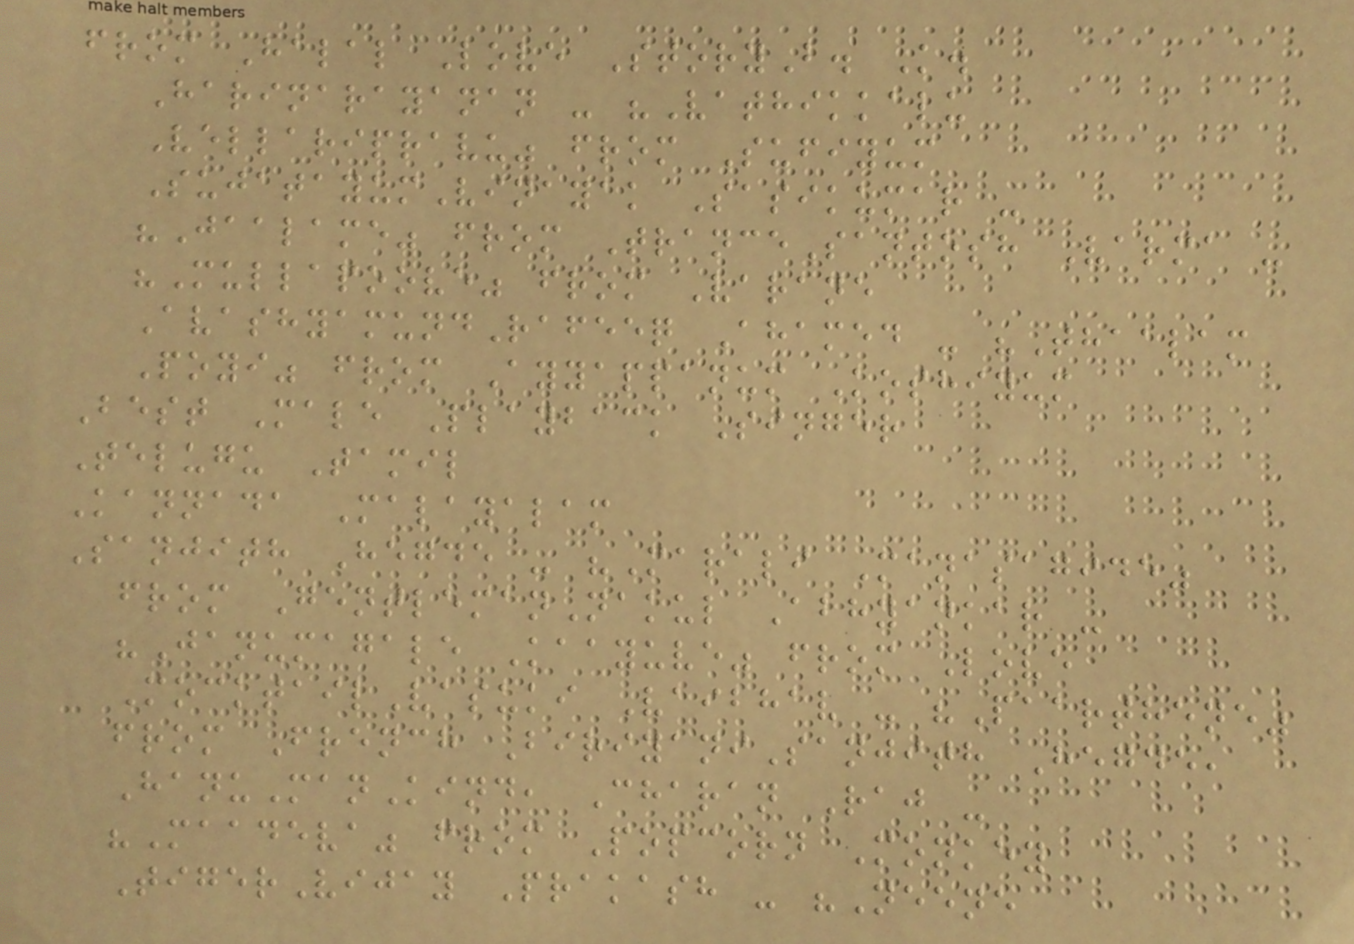from Halal Love StoryB. K.
Harinarayanan - "Vathikkalu
Vellaripravu" from Sufiyum
SujatayumVinayak Sasikumar -
"Jaalame" from TranceSantosh Varma -
"Mullapoove" from Varane
AvashyamundRafeeq Ahamed - "Thaalam
Poyi" from Ayyappanum Koshiyum
Best Male Playback Singer
Telugu Tamil
Kannada Malayalam
Sanjith Hegde - "Marali Manasagide"
from GentlemanNakul Abhyankar -
"Janumagale Kaayuve" from Love
MocktailVasuki Vaibhav - "Paarthene"
from French BiriyaniSanjith Hegde,
HanuManKind, Charan Raj -
"Maadeva" from Popcorn Monkey
TigerVijay Prakash - "Neene
